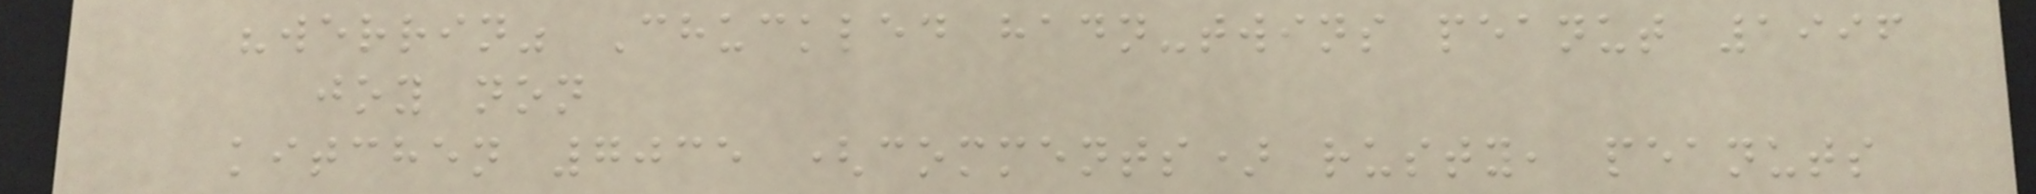"werrin" Chuckled hadn-twins peanut 1996
joy non
kitchen 7035 (comments) rusty, peanuts
